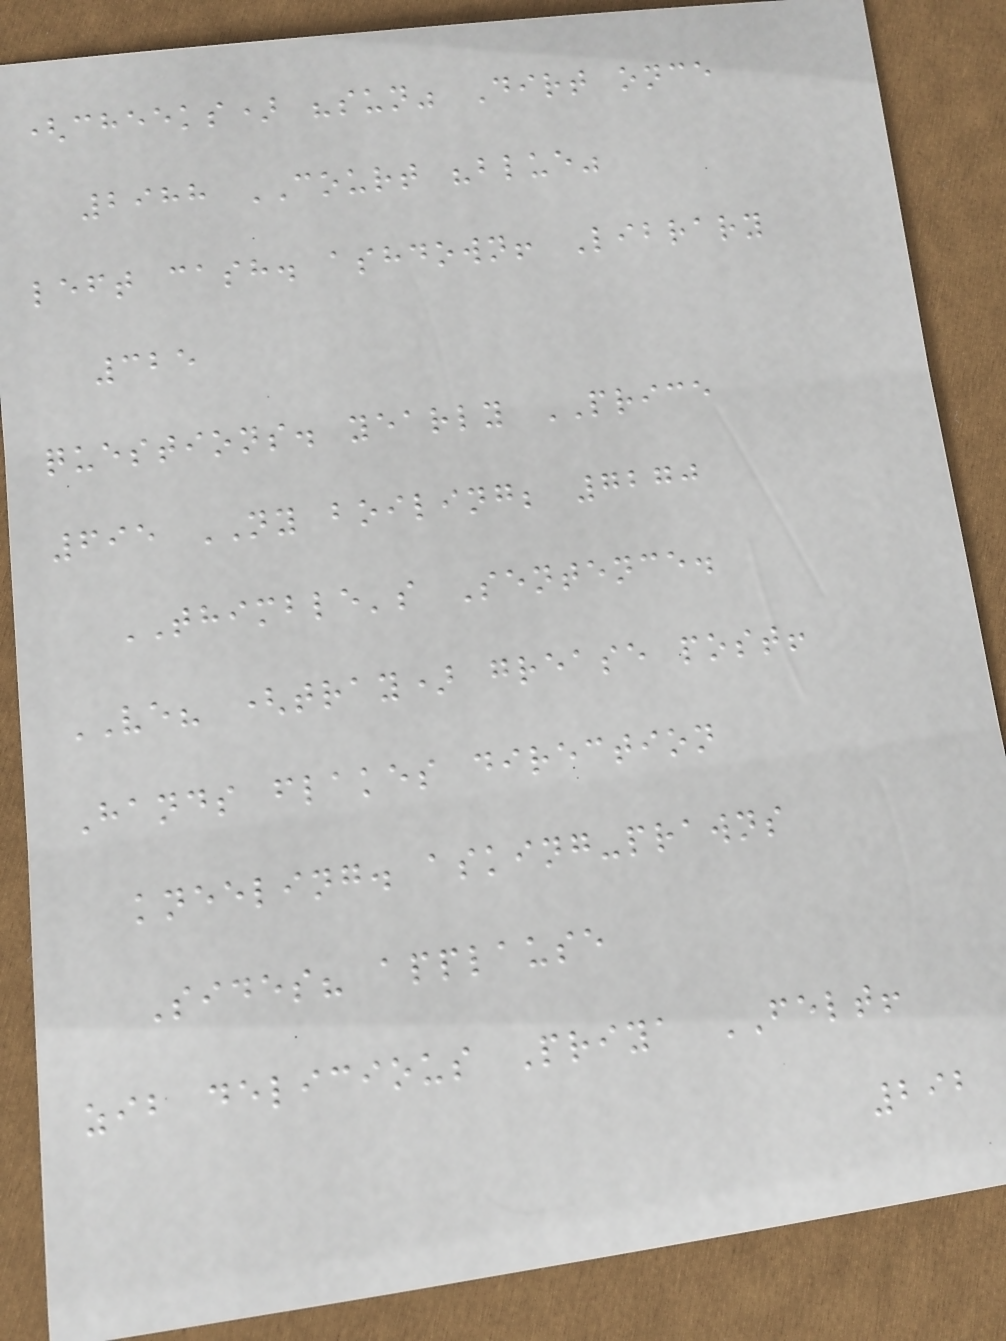(cheeks) "sun" Dirt once
2988 COURT "blue"
left cash. ashdown! Library
325
questions. yearly PRICE
695 NY boiling; 7270
THIMBLE's Sentence.
VE? (tray) grease post!
Hands flakes direction
kneeling. asking-prawns
Sides? applause
zib delicious Priya FELT!
292
